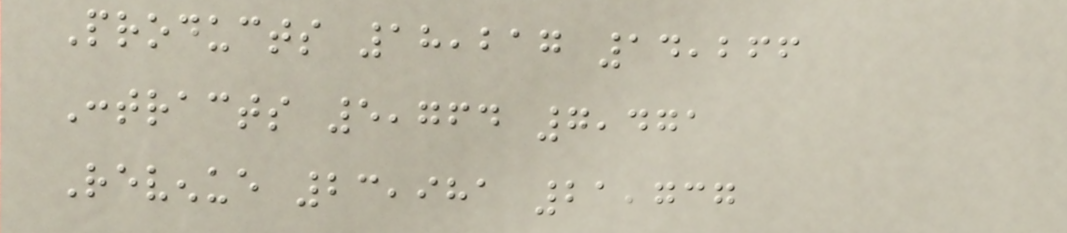Products 18,217 14,266
Contracts 5,764 7,471
Revenue 23,981 21,737
